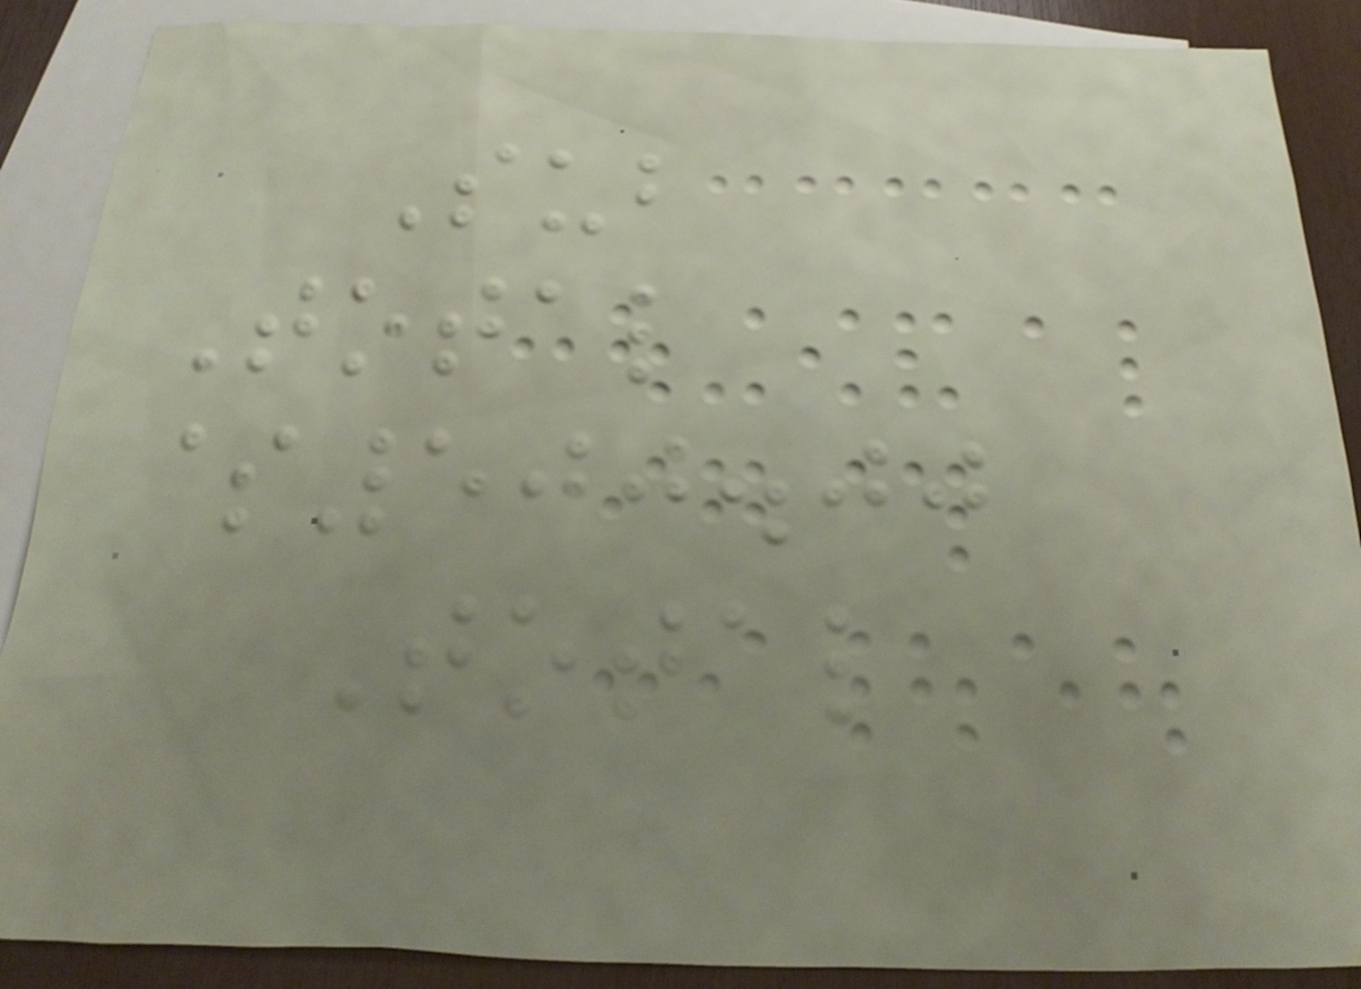Sub
Total
$500.00
Total
